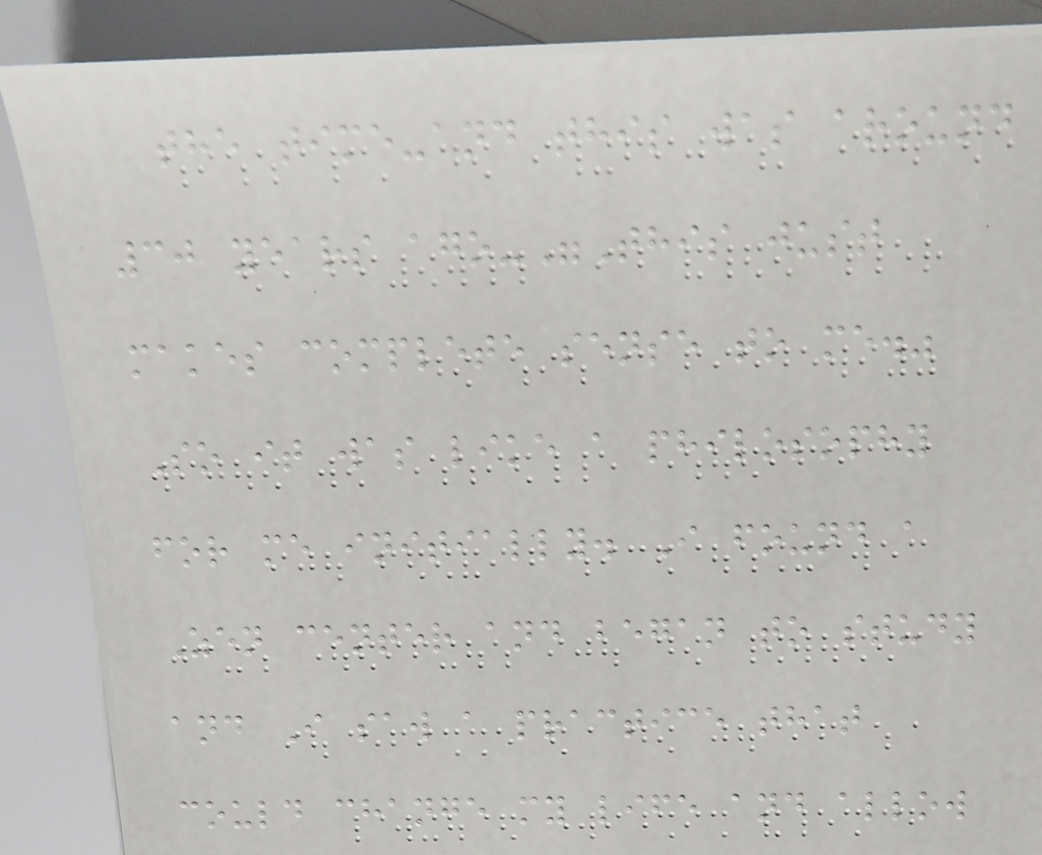the time-and this was around
30 years ago-"This just
makes complete sense to me."
So it was like a philosophy
for me initially. I found a
Zen center and began to study
and I saw a practice that
could change my life and allow
